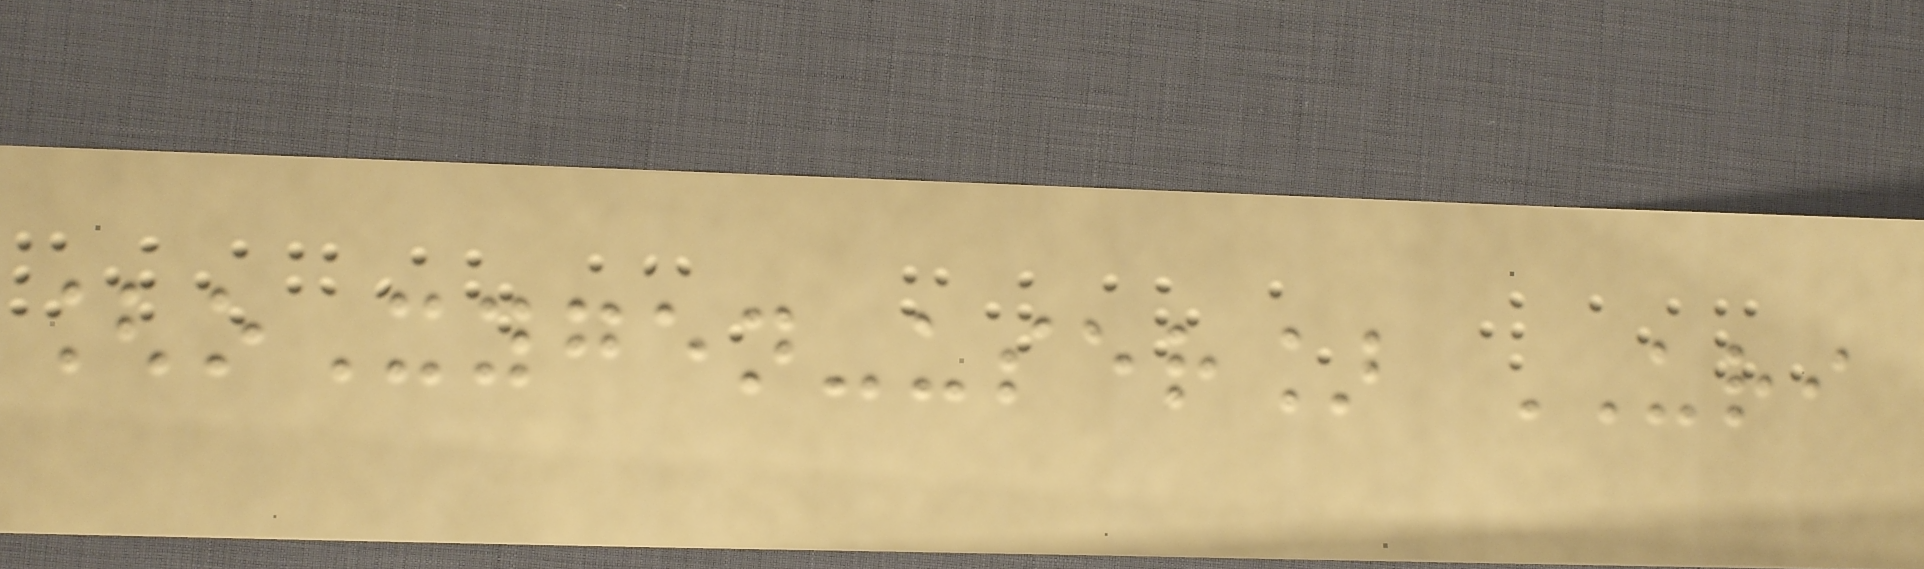[oXygen-user] URI
